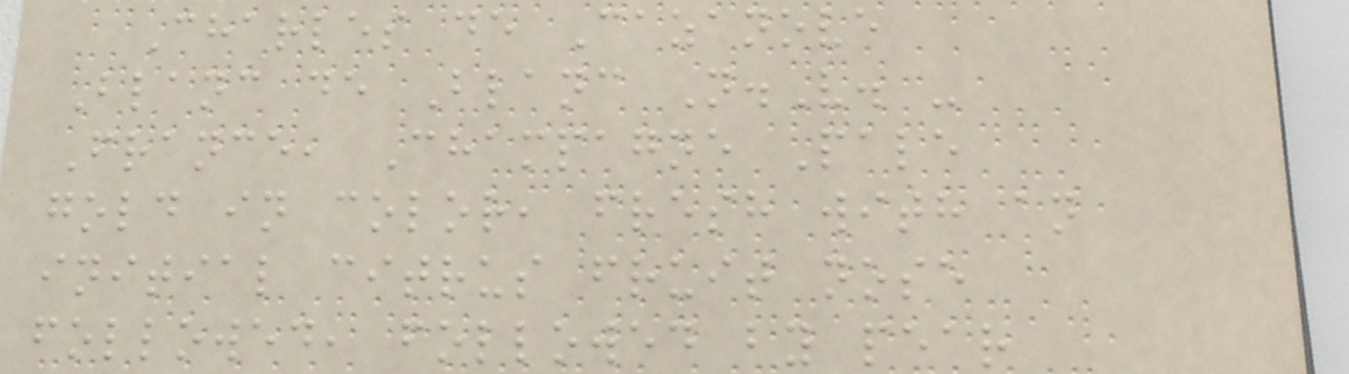Charles de Cazanove
Blanc de Blanc N.V. -
France, Champagne Pale
gold in color, fresh with an
initial citrus fruit nose
followed, followed by pear
